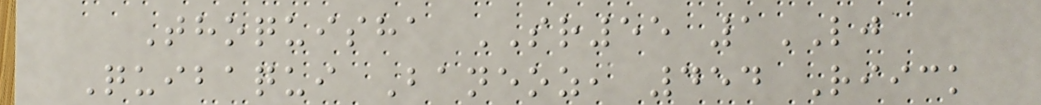Thoquisha SR55 1LJ
Quibaqui Baneoz, 454 Riick
